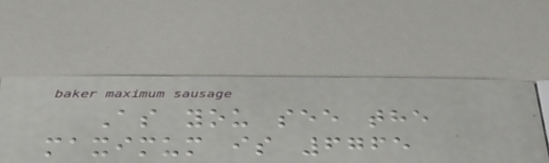As you see the
maximum is 6765
